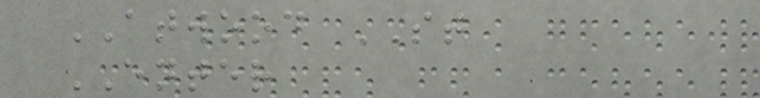ATWOOD ST
ENTER
